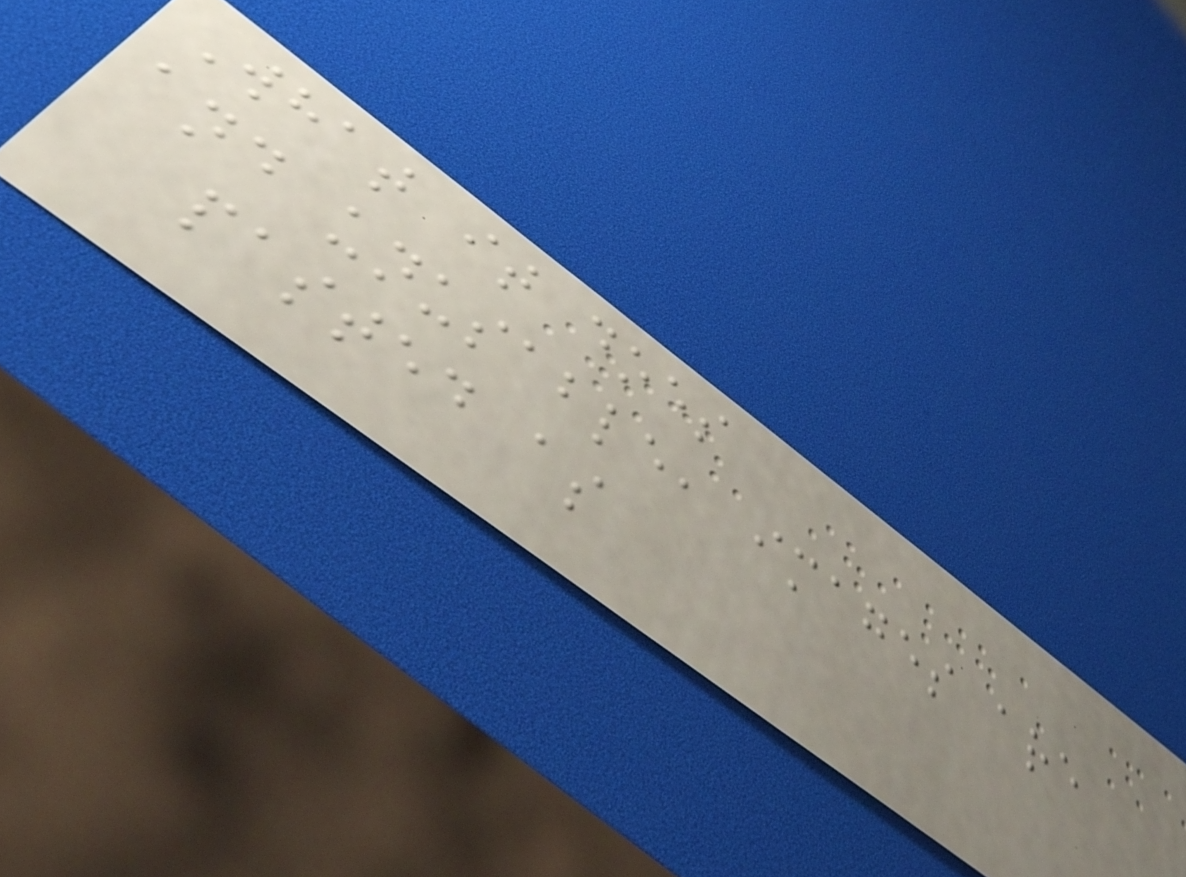What it does
and unusable, images are
pasted as
